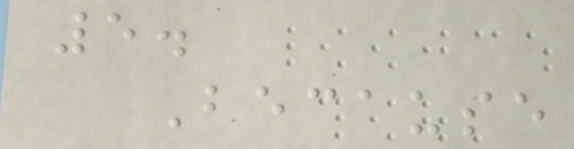5.
Because
